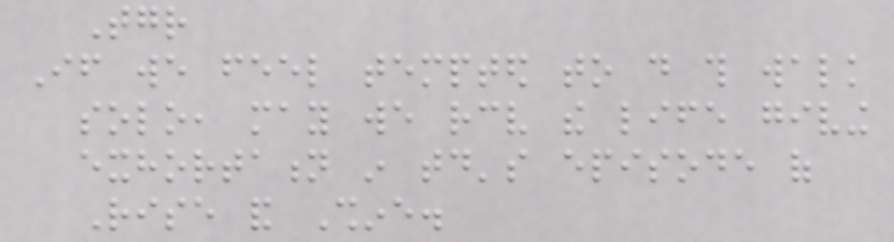Together
If we feel tempted to do this walk
solo, may we receive the life giving
exhortation in today's episode of
Rise and Shine.
